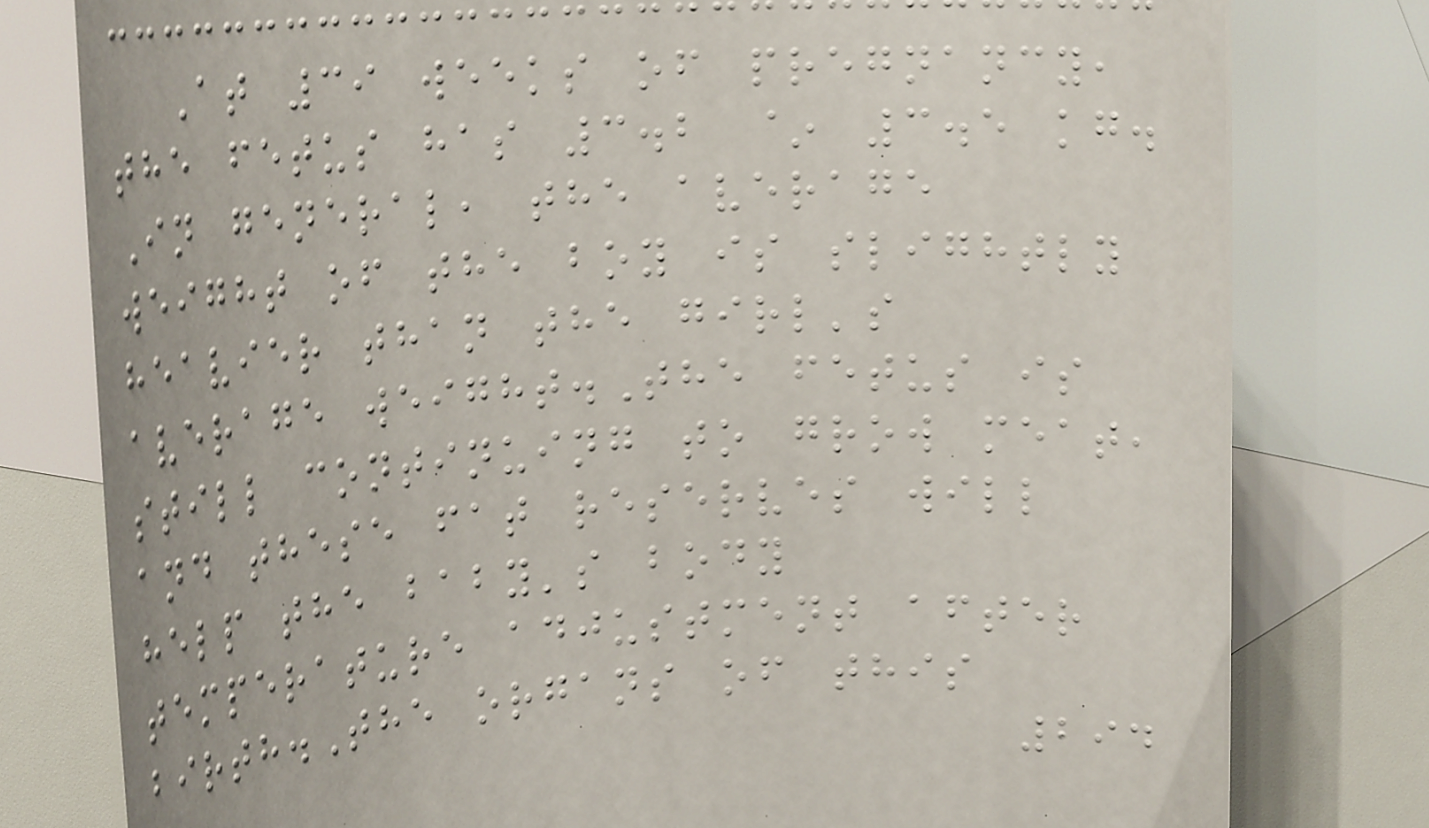At 39 weeks of pregnancy,
the fetus has 3.2 ~ 3.5 kg.
In general, the average
weight of the boy is slightly
heavier than the girl's
average weight.The fetus is
still continuing to grow meat,
and these fat reserves will
help the baby's body
temperature adjustment after
birth.The organs of this
294
